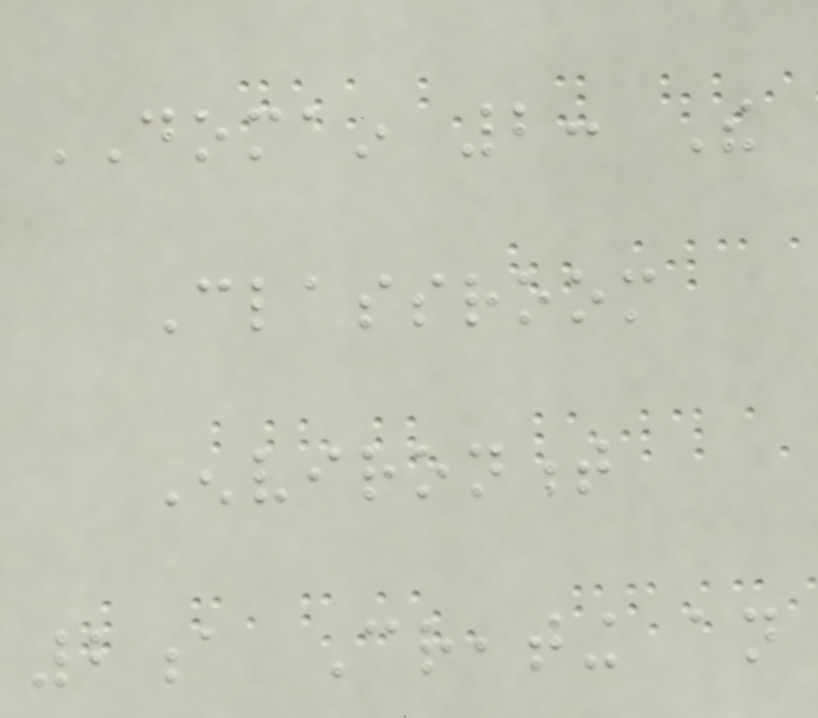DOMAIN 2: The
Classroom
Environment
2a Creating an
